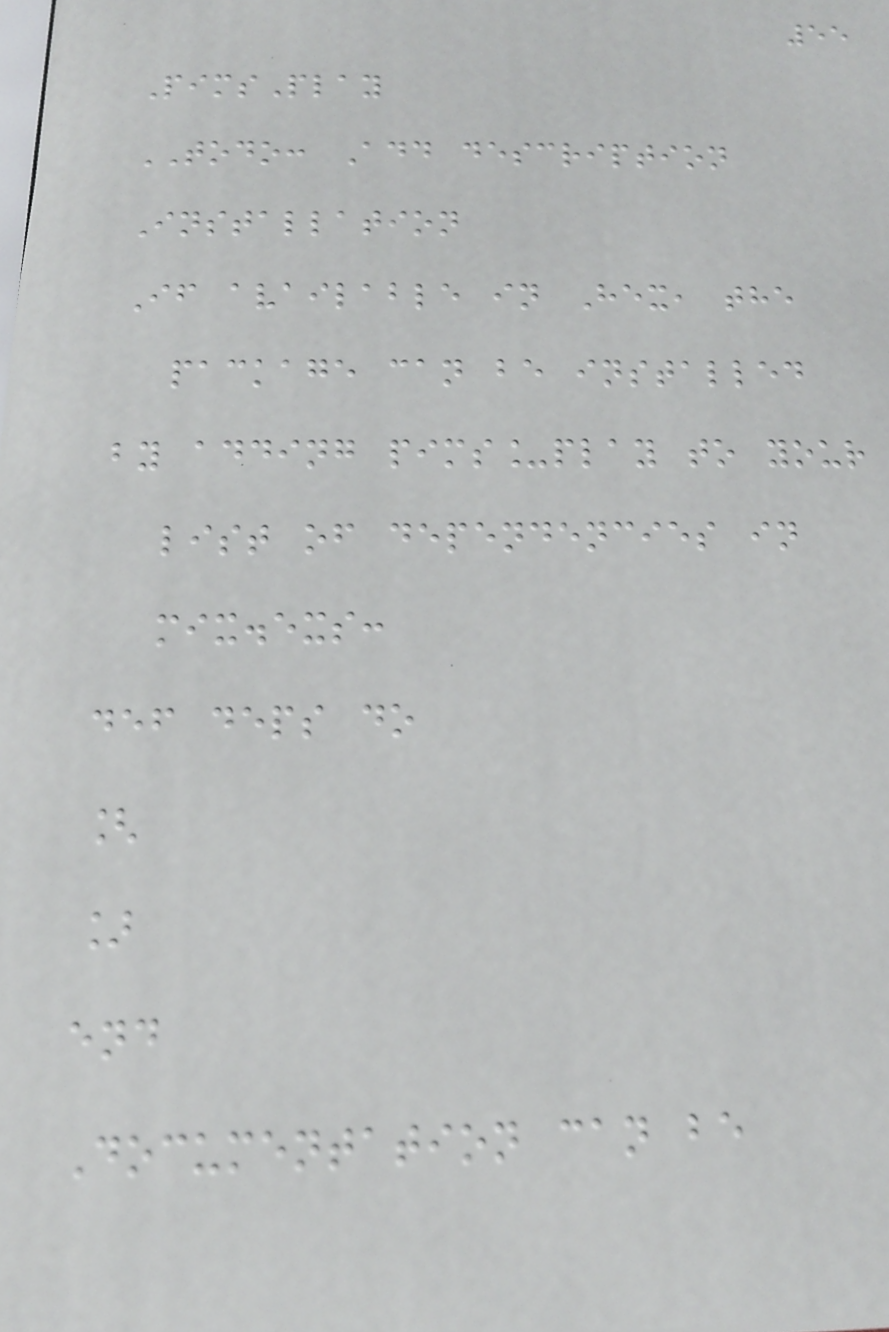55
PimsPlay
TODO: Add description
Installation
If available in Hex, the
package can be installed
by adding pims_play to your
list of dependencies in
mix.exs:
def deps do
[
]
end
Documentation can be
